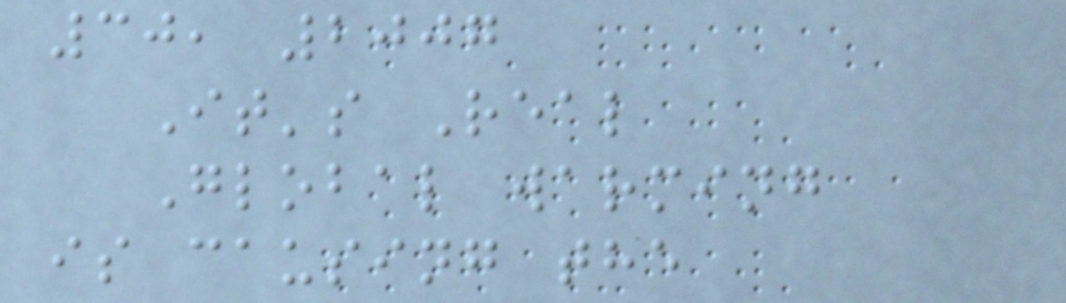30, 2007
It's Real
Global warming
is causing the
